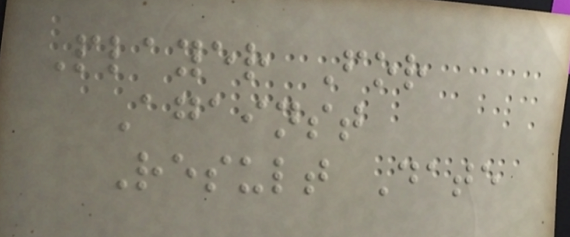Player For
Against
Result Date
